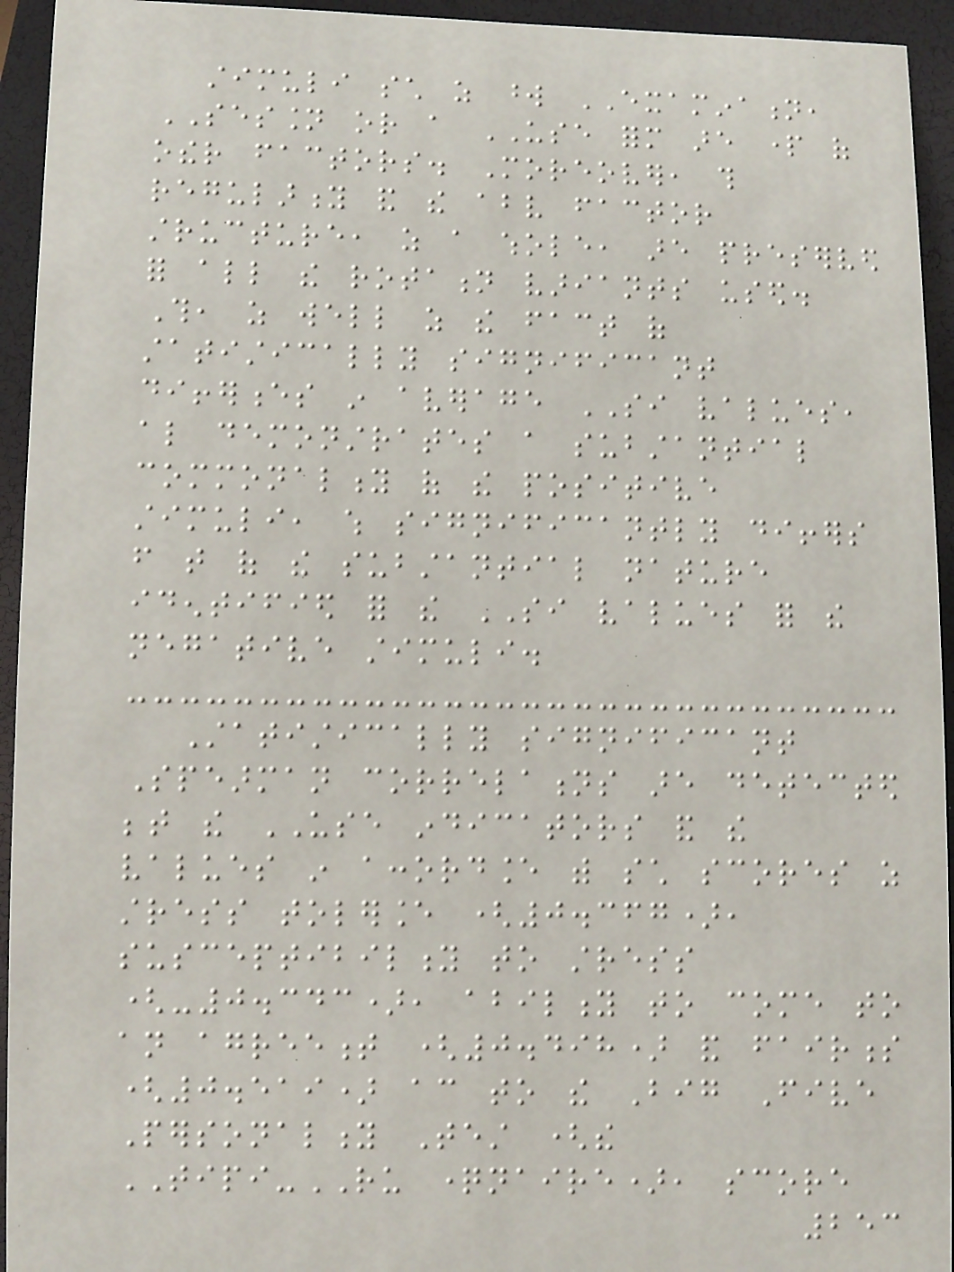stimuli such as word EXAMINATION,
SESSION or a USE form are part of
other factors. Moreover, this
regularity and the above factor
structure, as a whole, are preserved
for all the rotation variants used.
This, as well as the fact of
statistically significant
differences in average SI values,
also demonstrates a substantial
commonality of the positive
stimuli, which significantly differs
from that of the substantial nature
identified for the SI values for the
negative stimuli.
Statistically significant
Spearman correlations are detected
between the USE indicators and the
values in accordance with such scores as
stress tolerance (0.367),
susceptibility to stress
(-0.343), ability to come to
an agreement (0.498) and fairness
(0.519) according to the Big Five
Personality Test (the
TIPI-RU questionnaire), score
253
